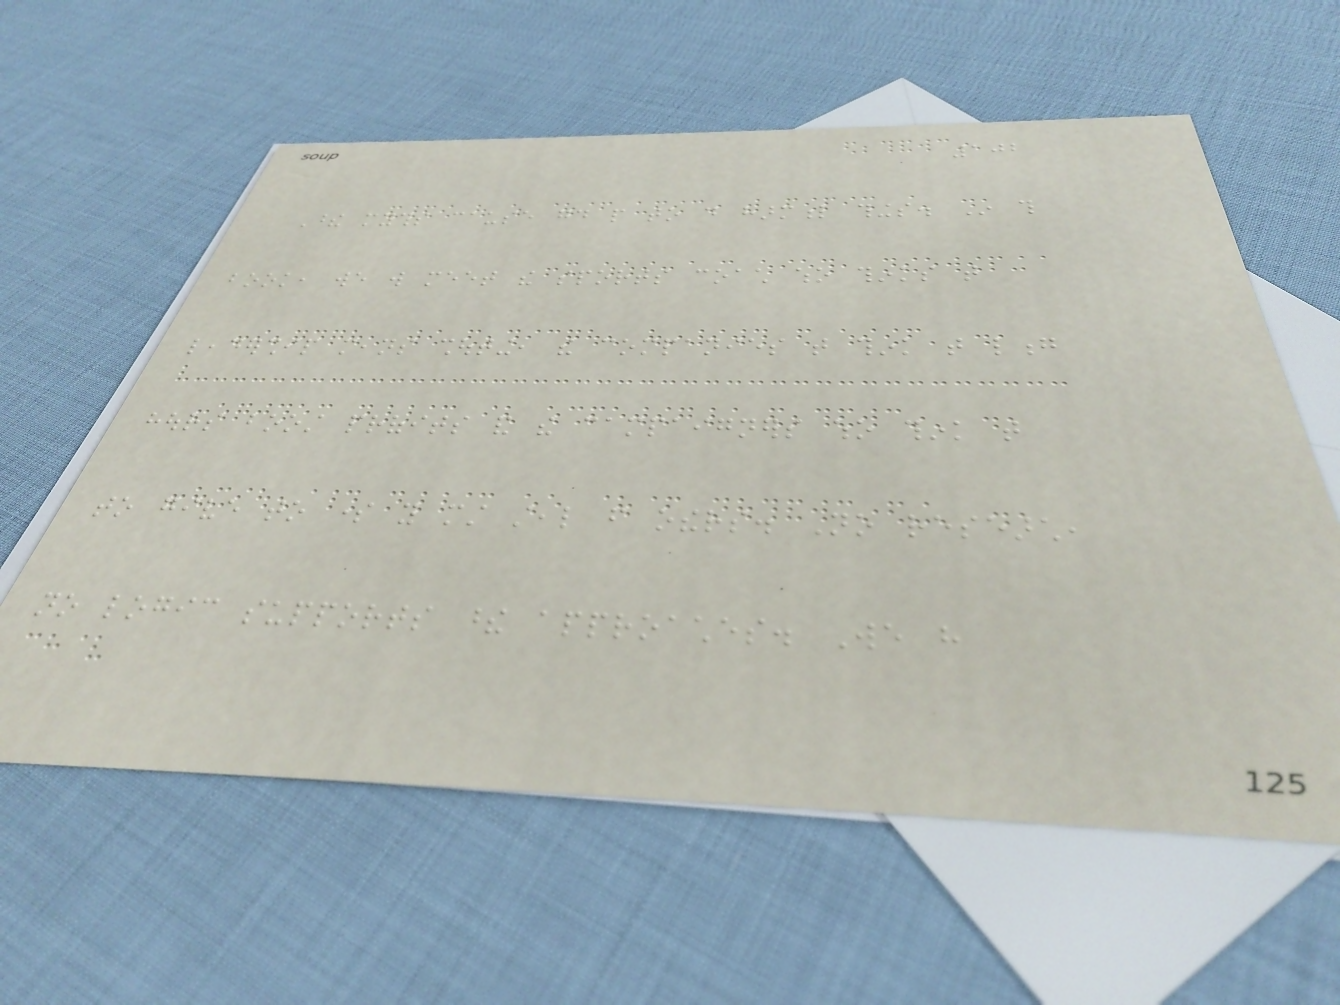102
These myths cause good people to do harmful things. In this
book, we will meet the sports coach who thinks that
leadership means shouting, the companies that think that long
hours boost profits and the campaigners who think that
to give to some you must steal from others. No research,
no logic supports these approaches. We have
